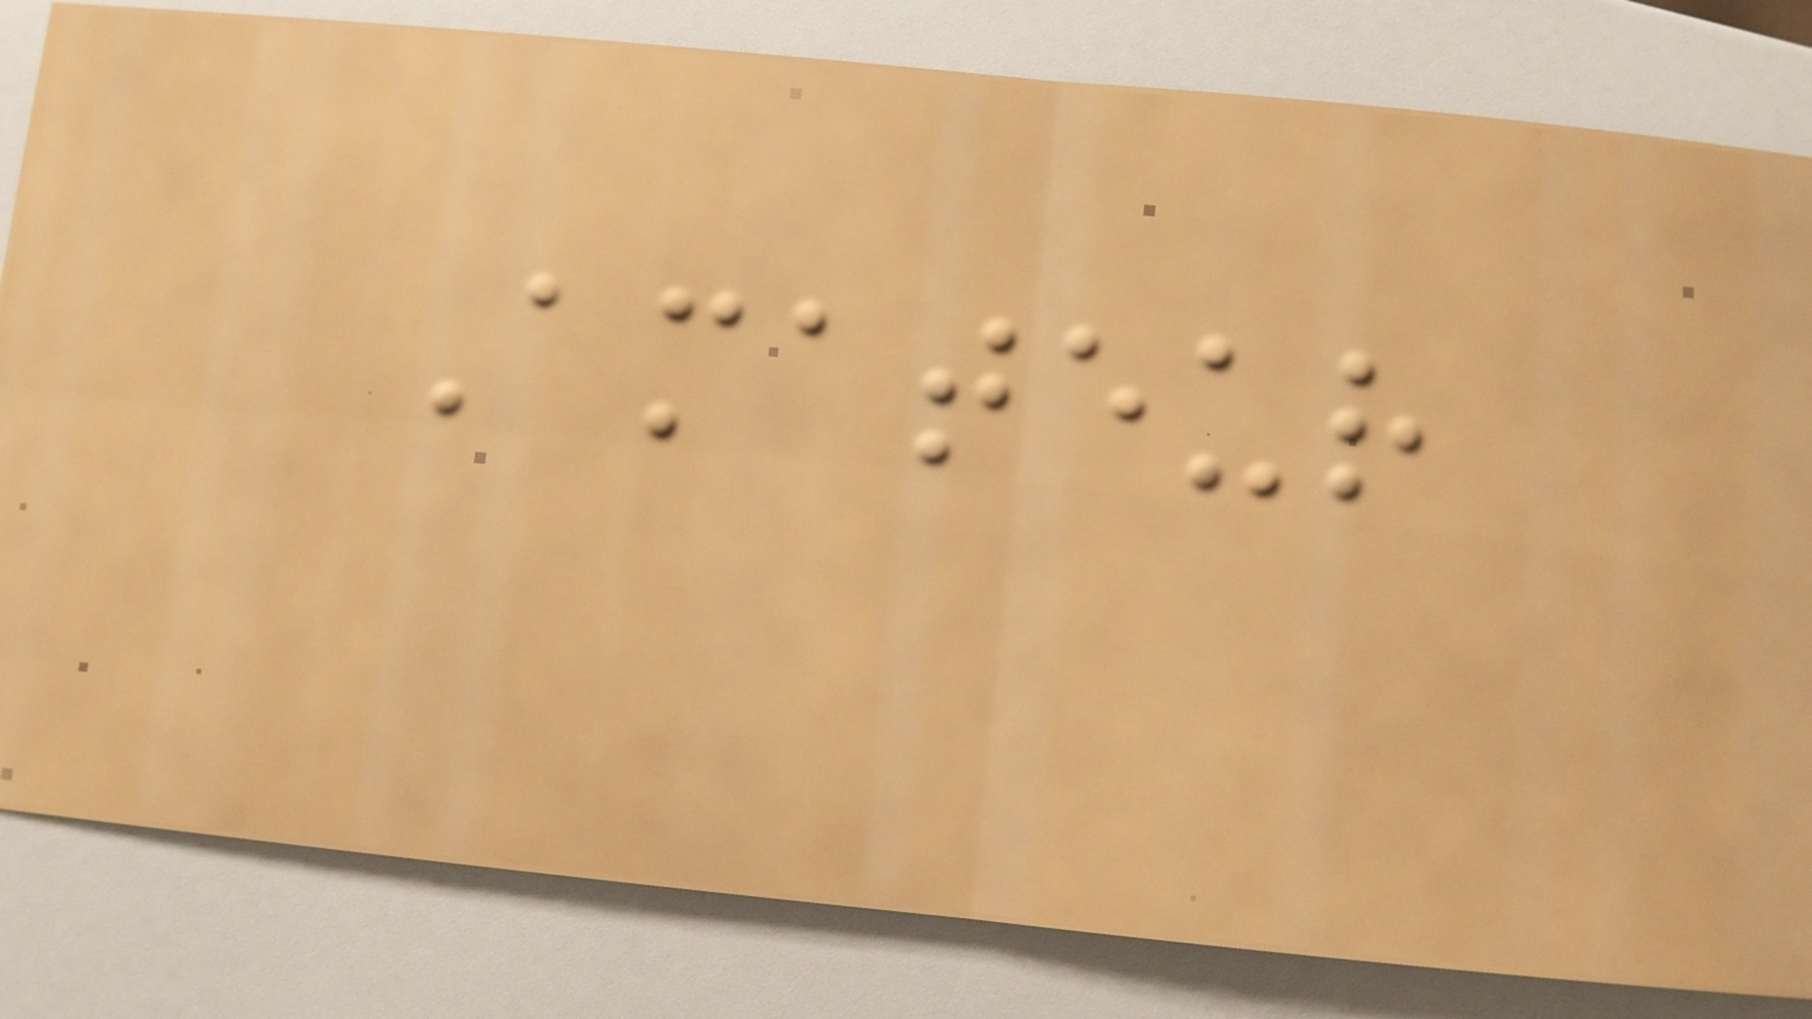Amateur
